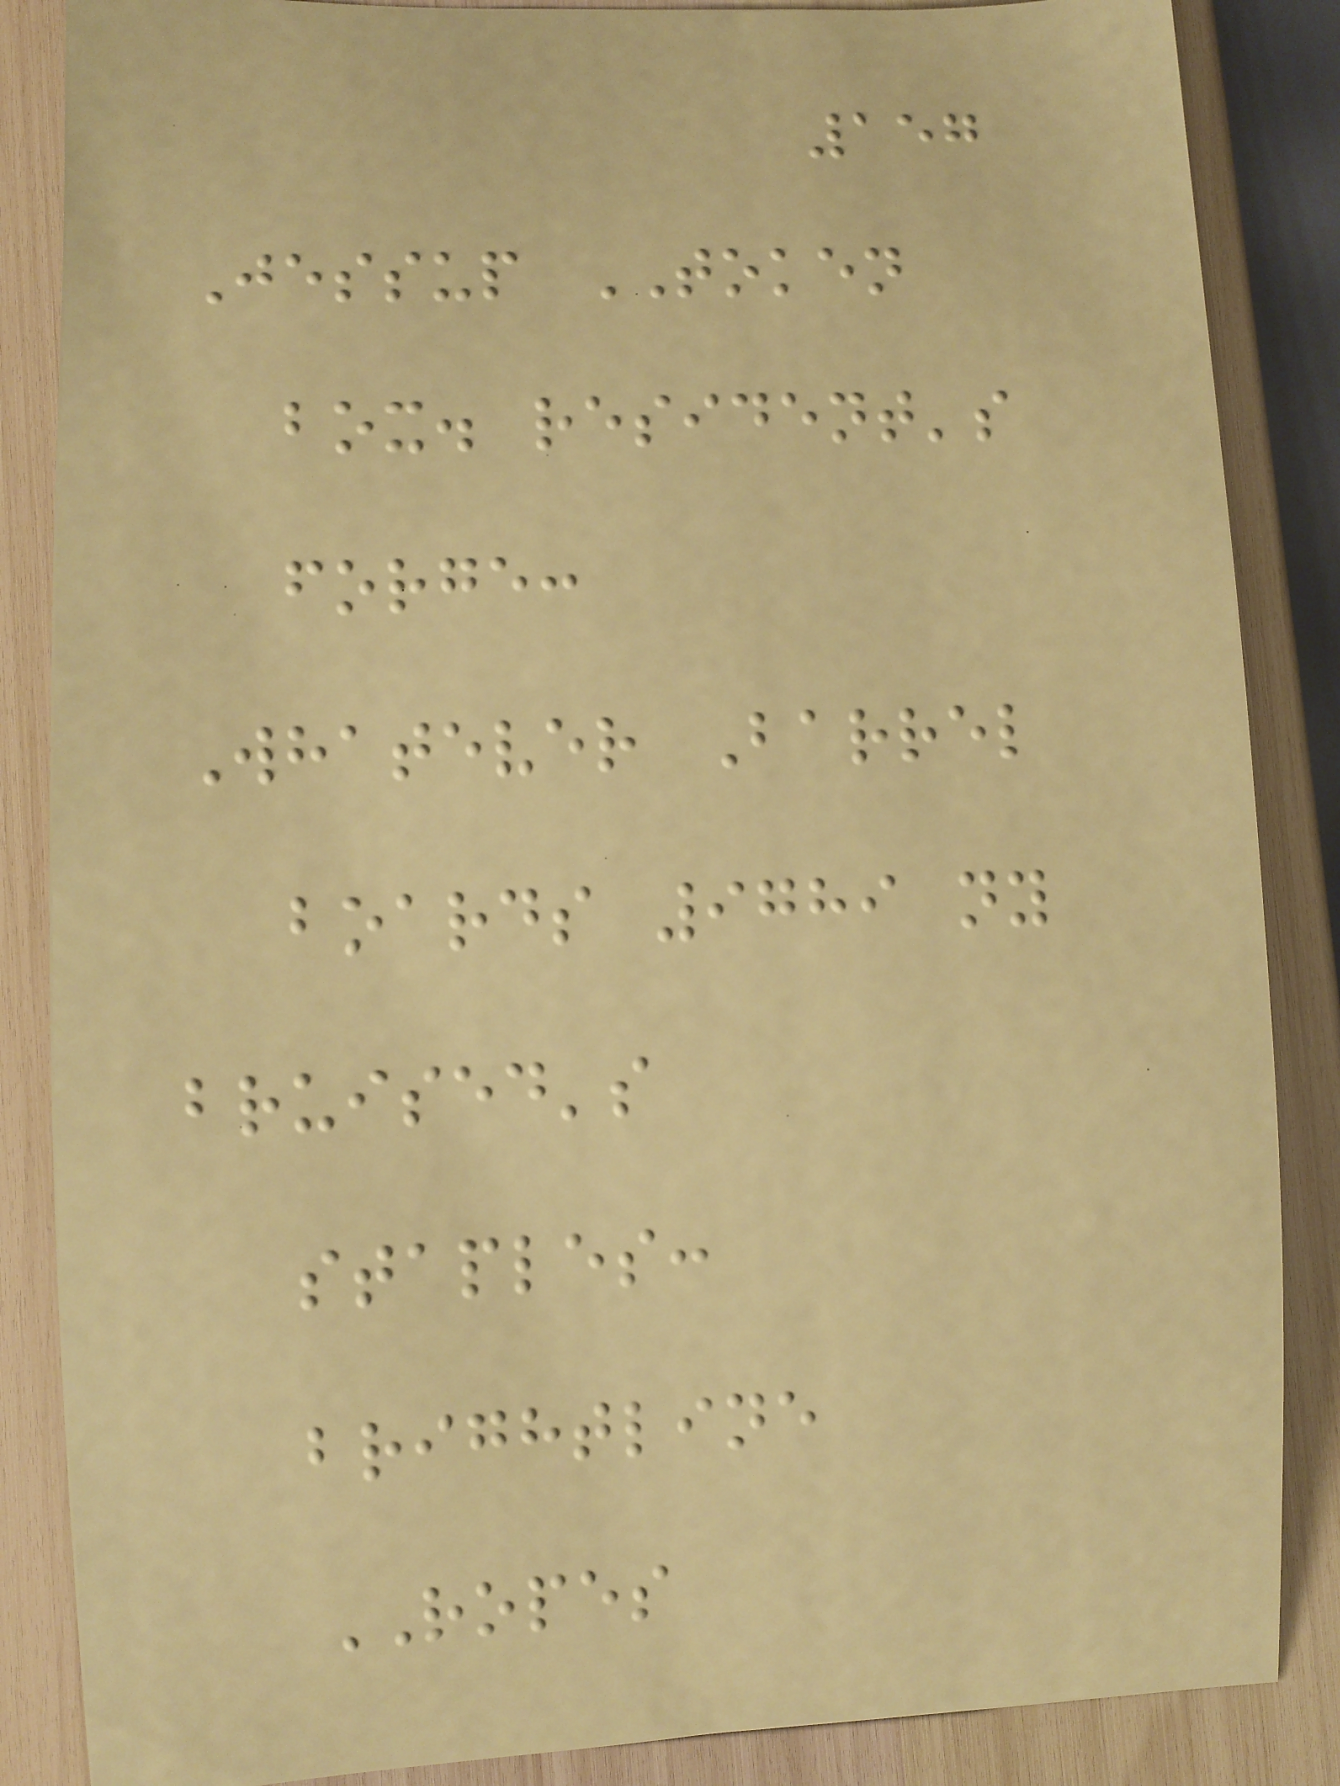157
Jessup TOKEN
box. resident's
forge:
Whatever Barrel
boards 9789 ny
bruised's
staples:
brightline
ROPES
